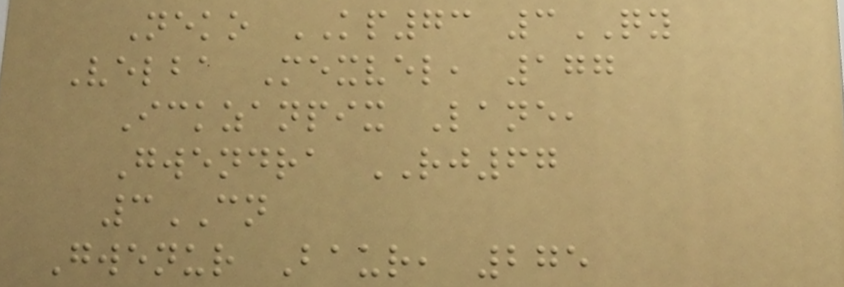Neko KP73 3QY
Velba Mexvel, 177
Ickzanpix Lane,
Gwendra RJ67
3CN
Gwenur Baur, 275
